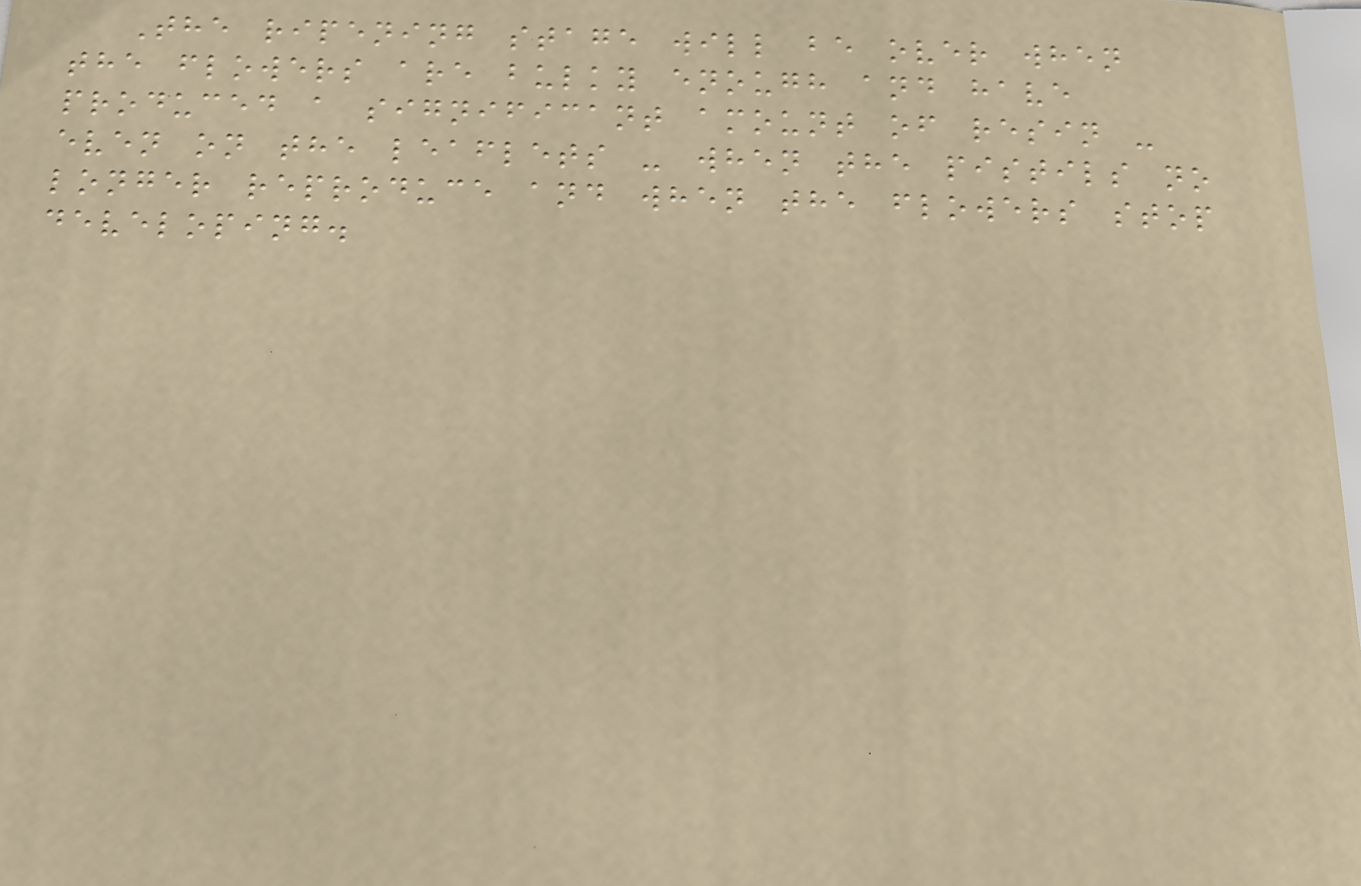The ripening stage will be over when
the flowers are bulky enough and have
produced a significant amount of resin -
even on the leaflets - when the pistils no
longer reproduce and when the flowers stop
developing.
